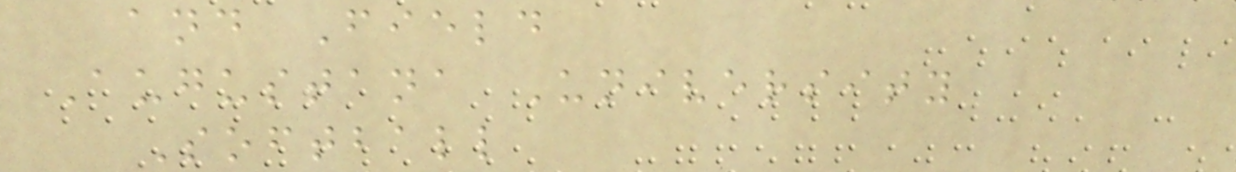and Field
Augustana University
Softball
